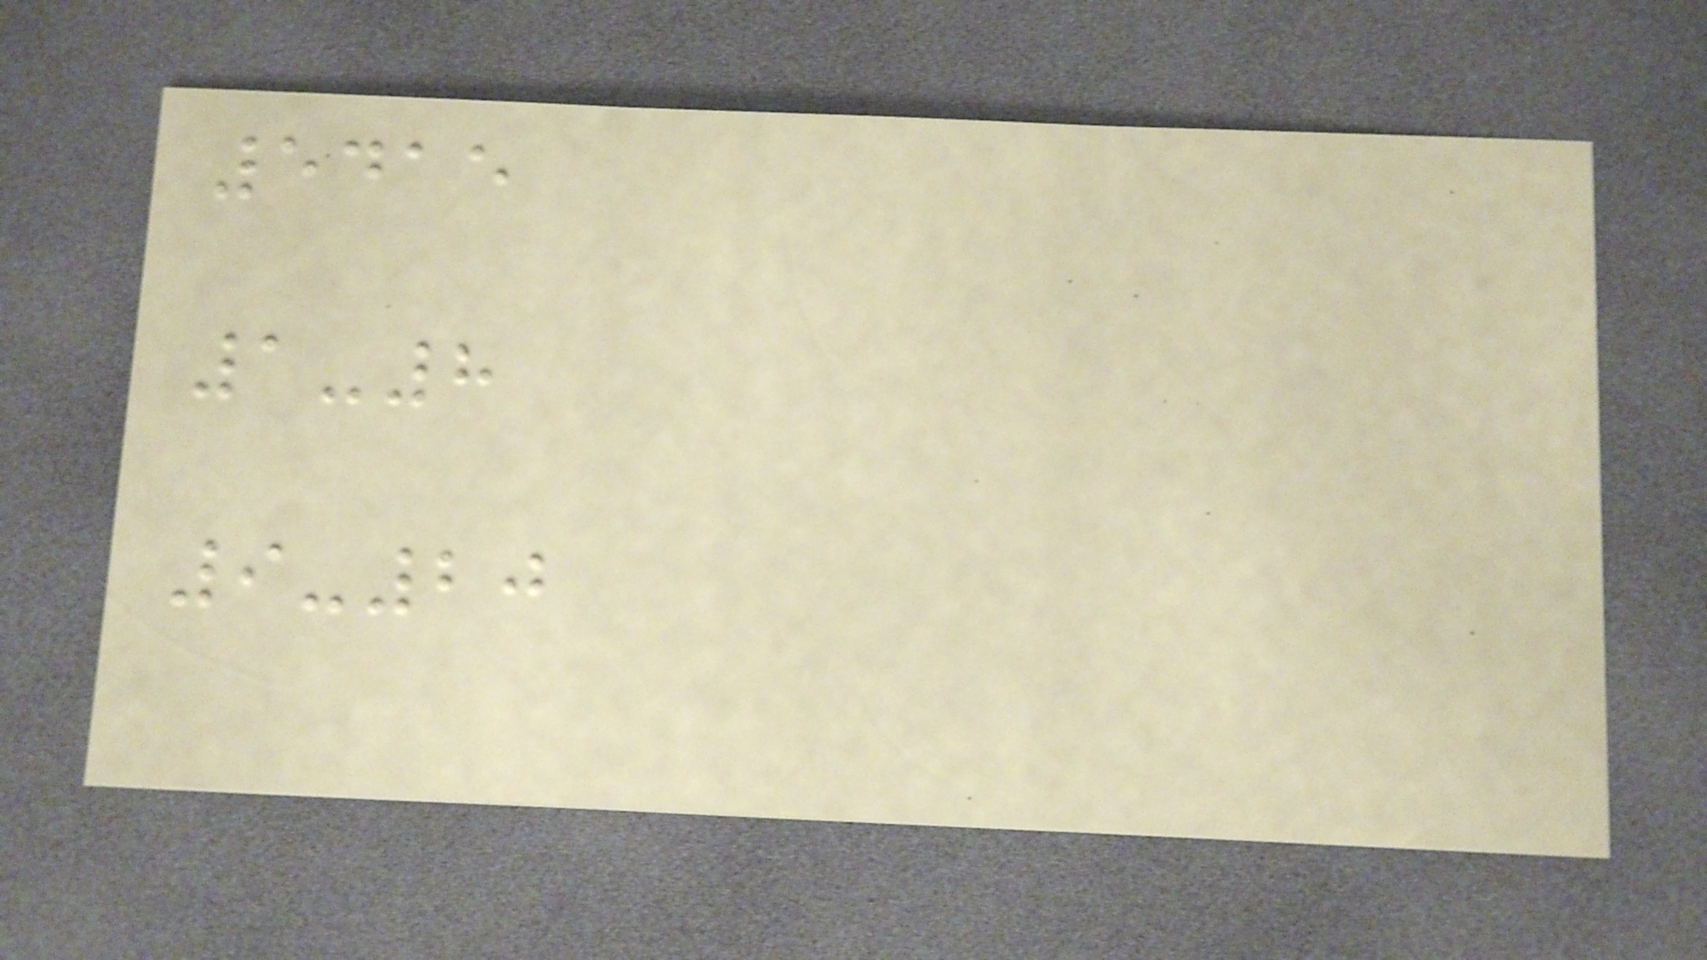5415
1-8
9-20
